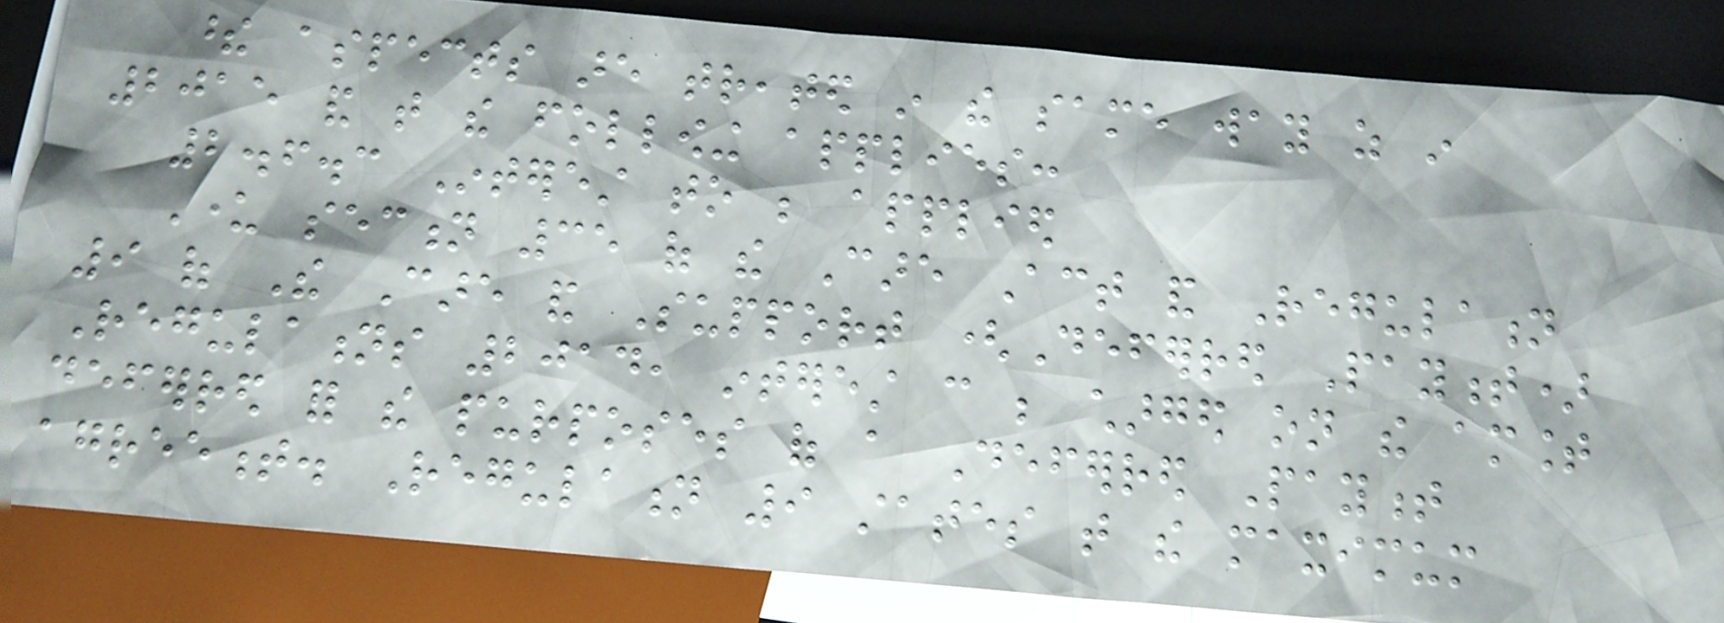these aspects are treated in the same way as in
2015 and that the following applies:
2.6.3 Interest to be applied
Under section 35 of the Care Act and Regulation
9 of The Care and Support (Deferred Payment)
Regulations 2014, interest can be charged on the amount
deferred for the purposes of a Deferred Payment
agreement. Regulation 9 states that the maximum
